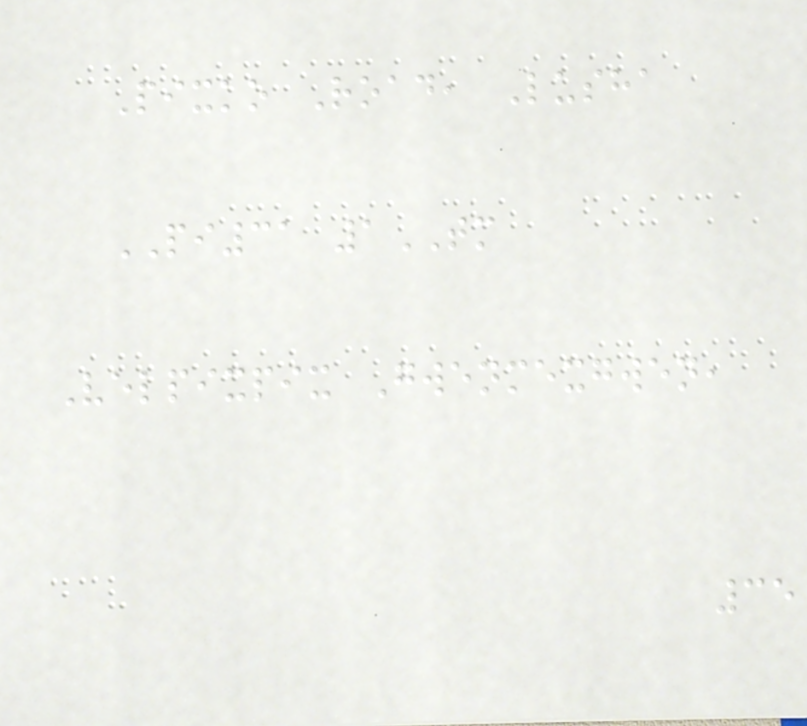Pixko Road, Lusha
PI31 1TM
Velpixpix Gwenmexgwen,
35
